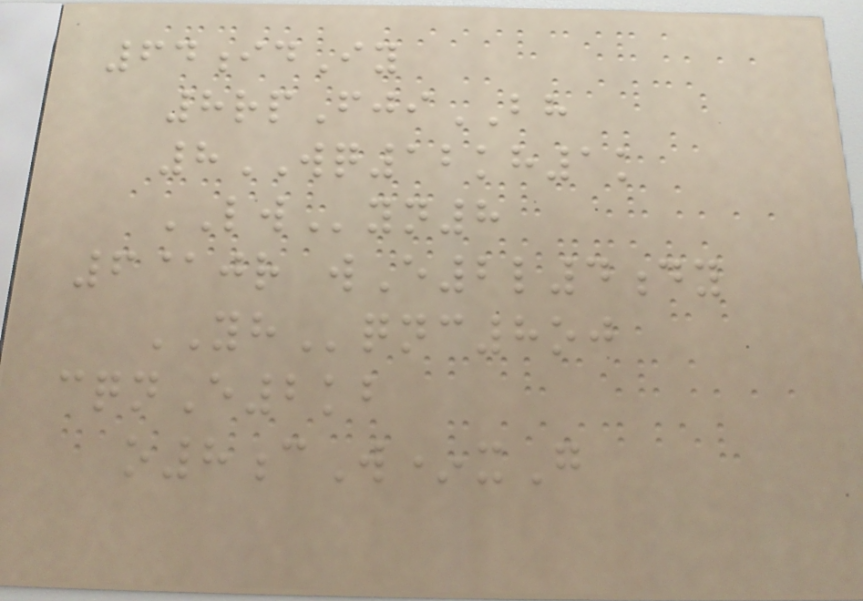64idIy
8rpFjiBH
8WQ12kh1k
LWyn8
6@jr wE2l4dy
YHqnc8oj
cqnE2kb
o8cW*xG
